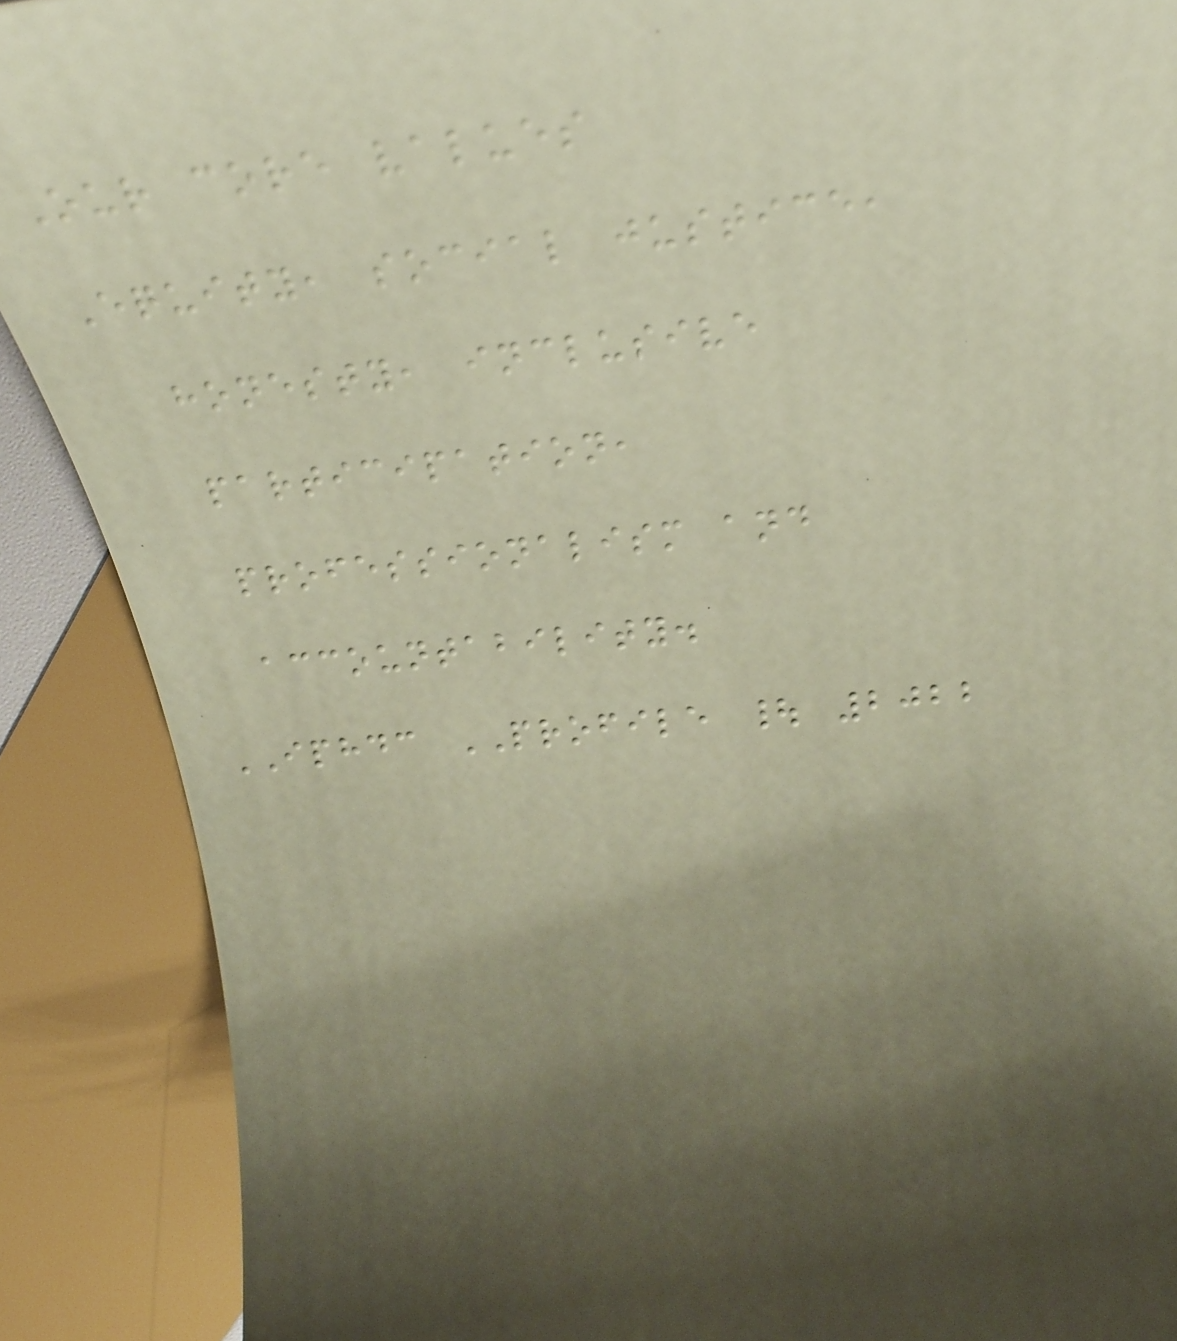Our core values
Equity, social justice,
honesty, inclusive
participation,
professionalism and
accountability.
IPHDC PROFILE | 2022
